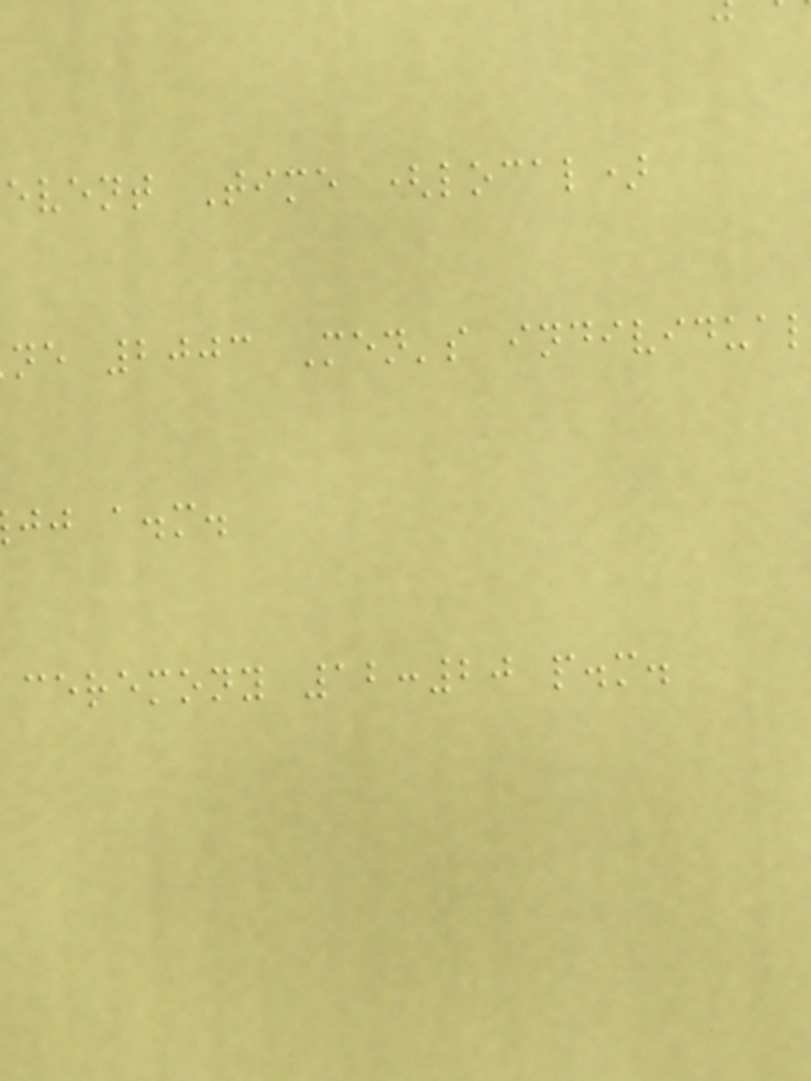event Time (local)
ne 2003 Men's individual
jj a.m.
ceremony 12:20 p.m.
